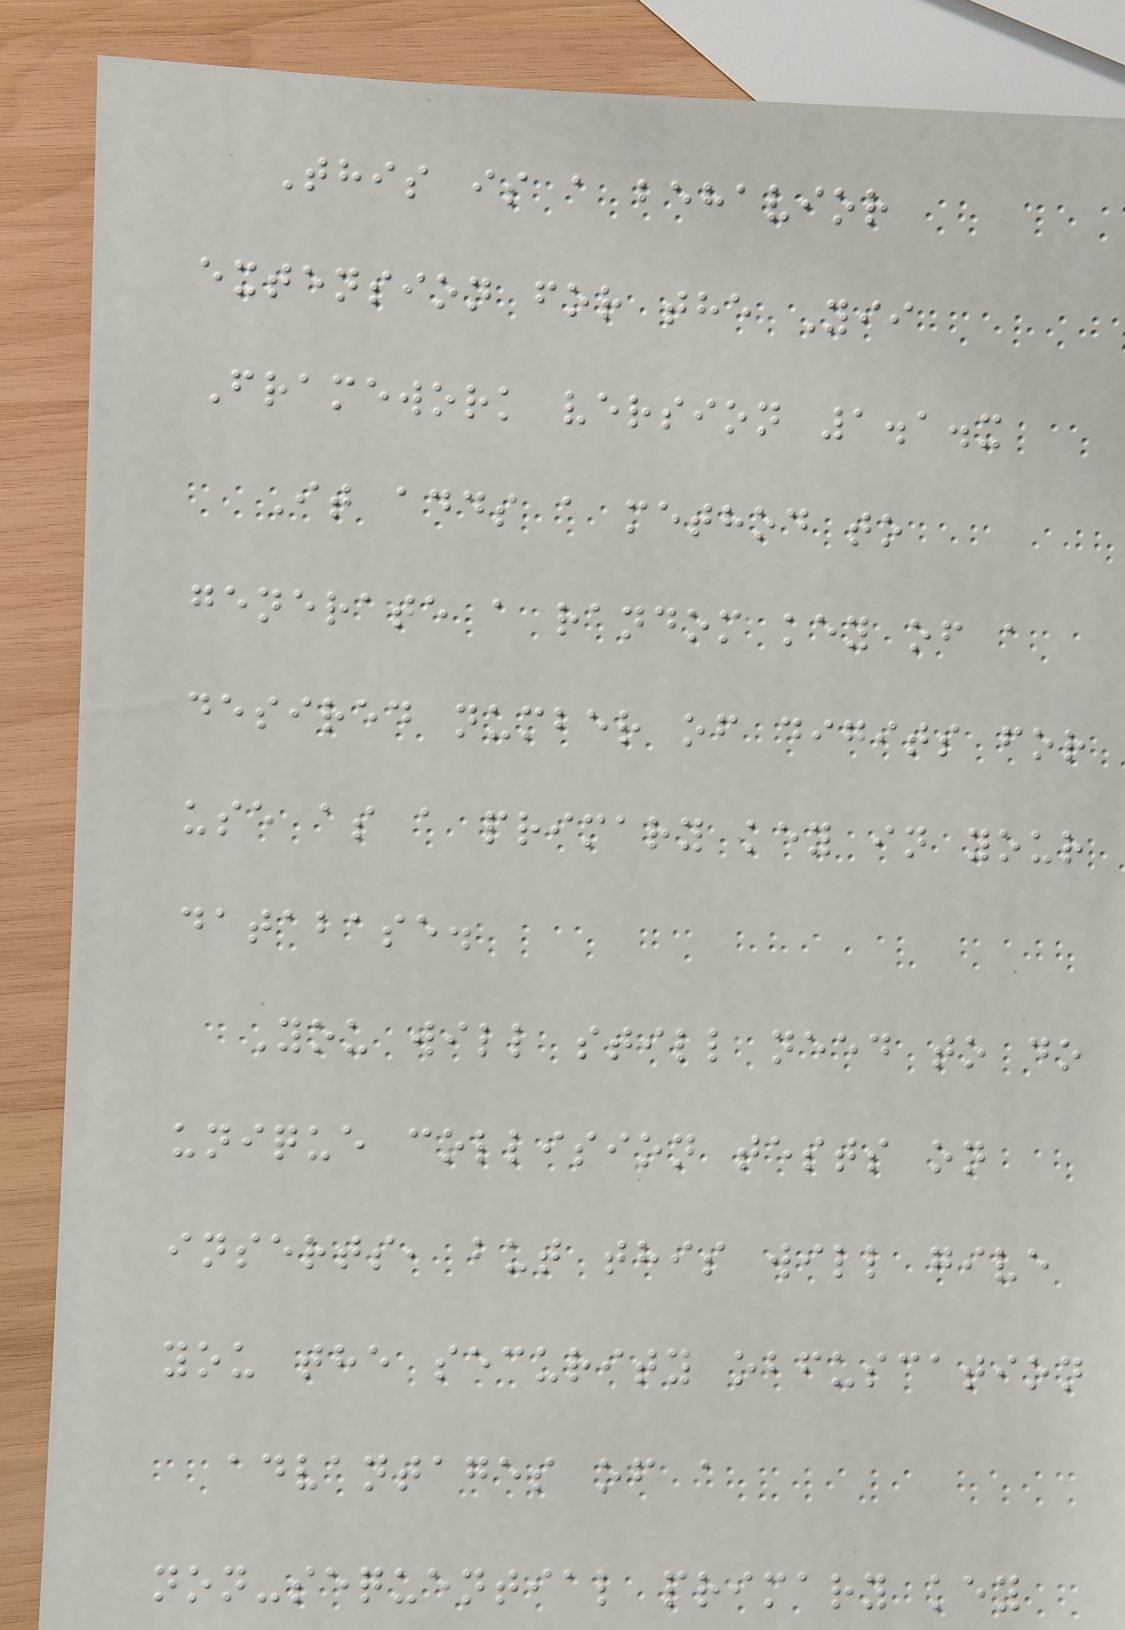This is a behavior
extension for the Yii
Framework version 1.1.x
It adds a method to
generate a random key of a
desired number of digits for
use as a primary key in your
database.
You will still need to do
unique collision tests on
inserts, but this will give
you the security obfuscation
advantages of a
non-sequential primary key
